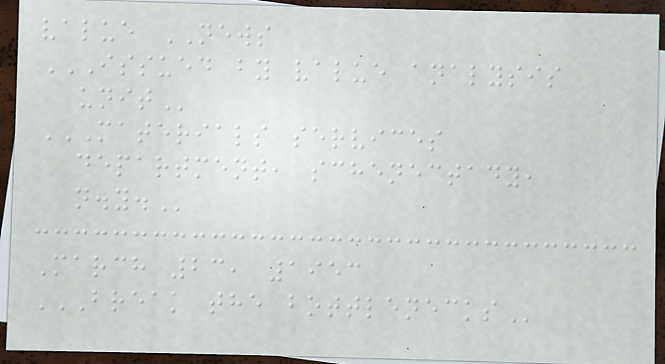value NEWS
ISSUED BY VALUE ANALYSIS
UNIT
MATERIALS SERVICES
DEPARTMENT, SCHENECTADY,
N.Y.
March 23, 1953
BREAK THE BOTTLENECKS
